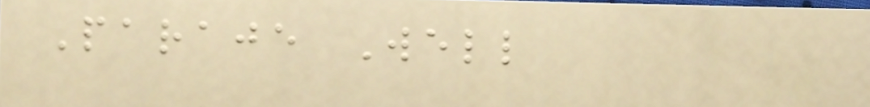Paraje Well
